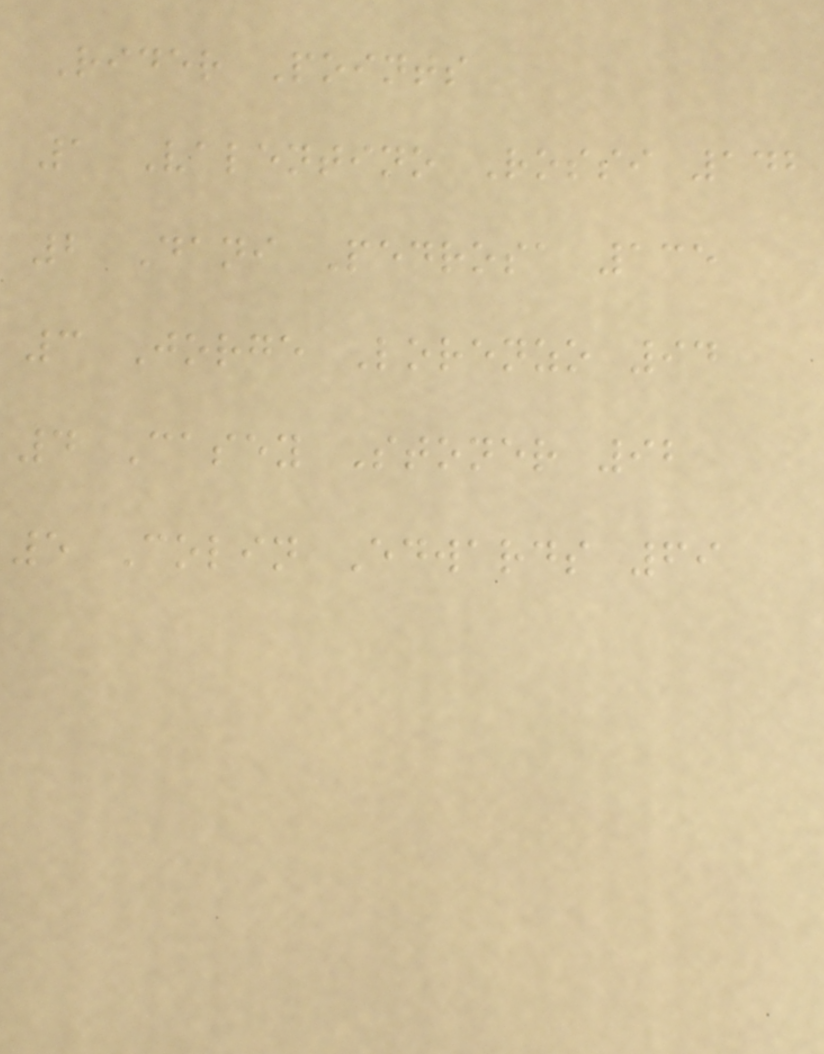Rider Points
1 Valentino Rossi 142
2 Dani Pedrosa 135
3 Jorge Lorenzo 94
4 Casey Stoner 92
5 Colin Edwards 69
